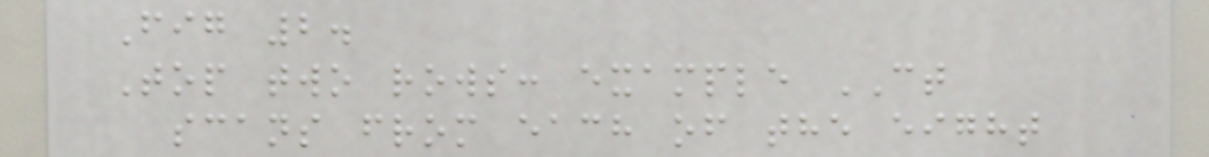Fig 2.
Top two rows: example CT
scans from each of the eight
